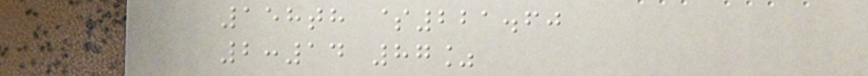158th $221.60
2:14 87%
